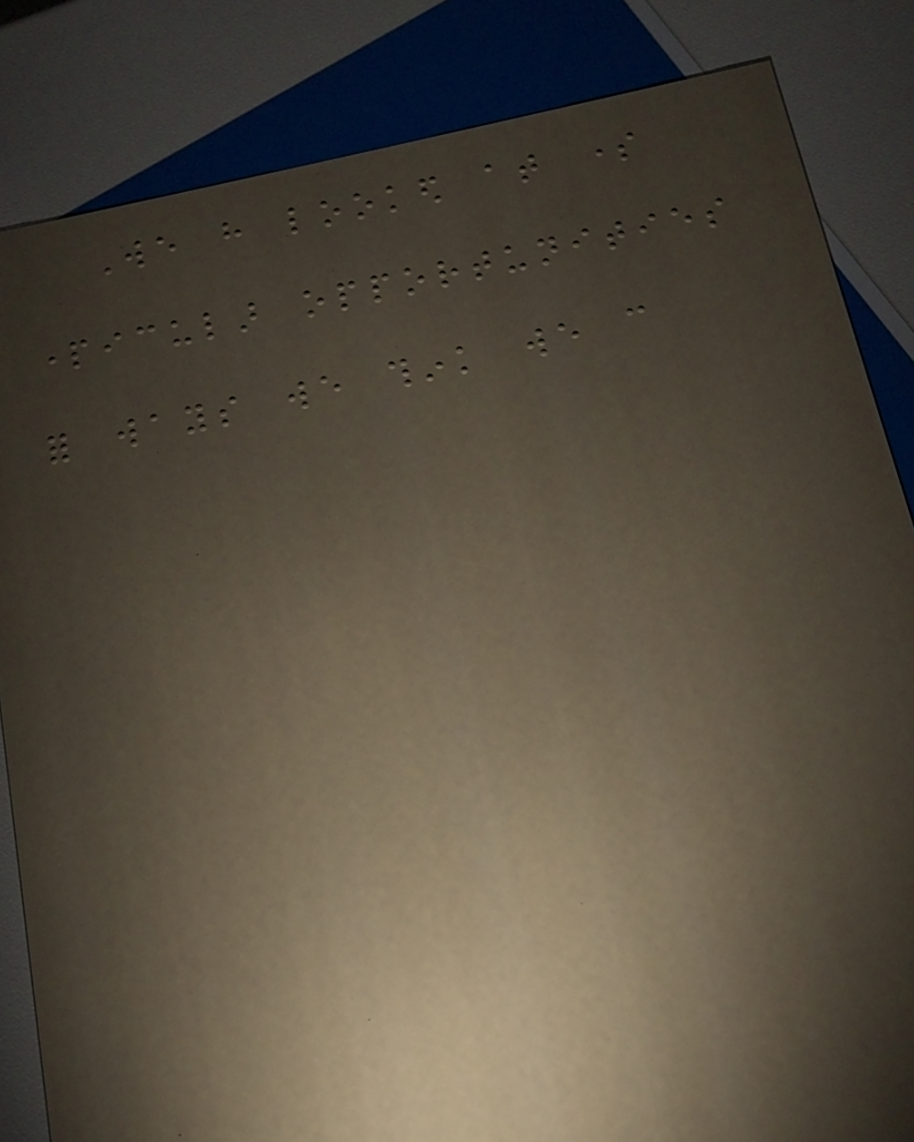We have looked at some
particular opportunities
for ways we think we can
